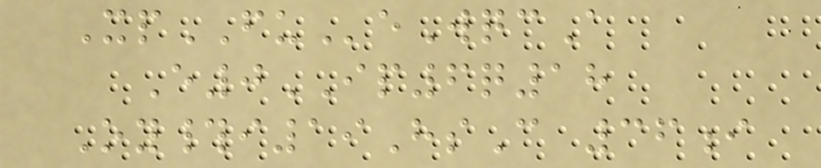XpFUeWqcA
E0IP6q18
Oy#i19HsC 36i
